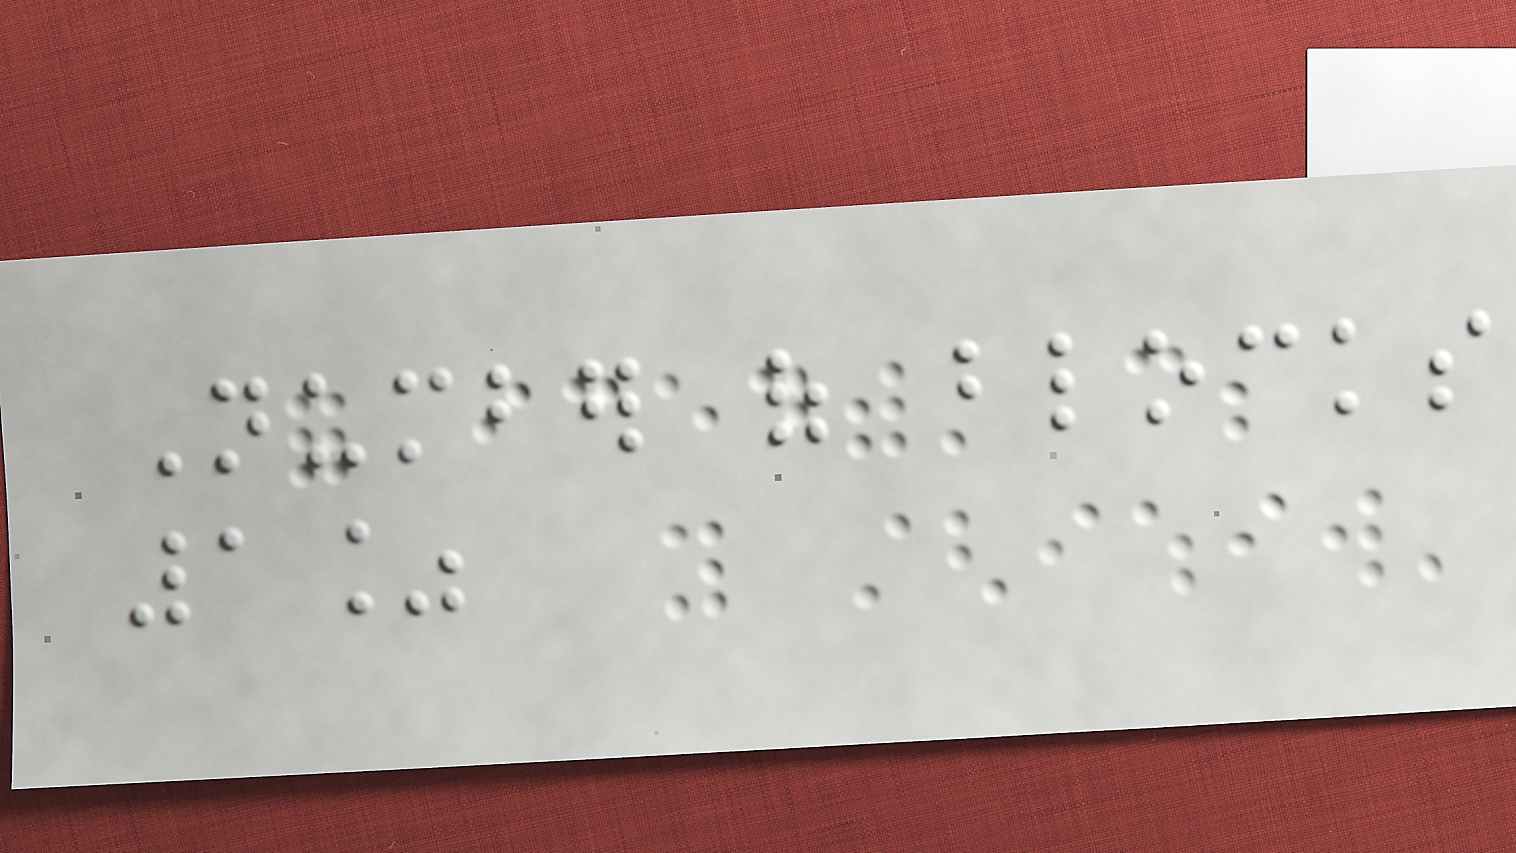Number of blocks
1%
